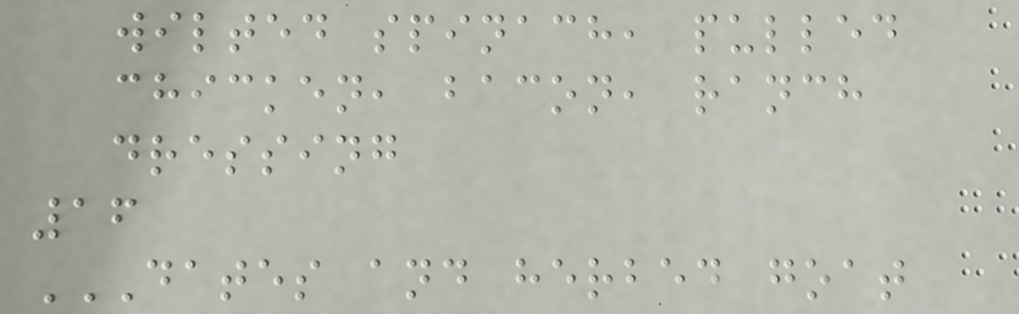wilted spinach, pulled
chicken, bacon, ranch
dressing
16
DATES AND HERBED GOAT
